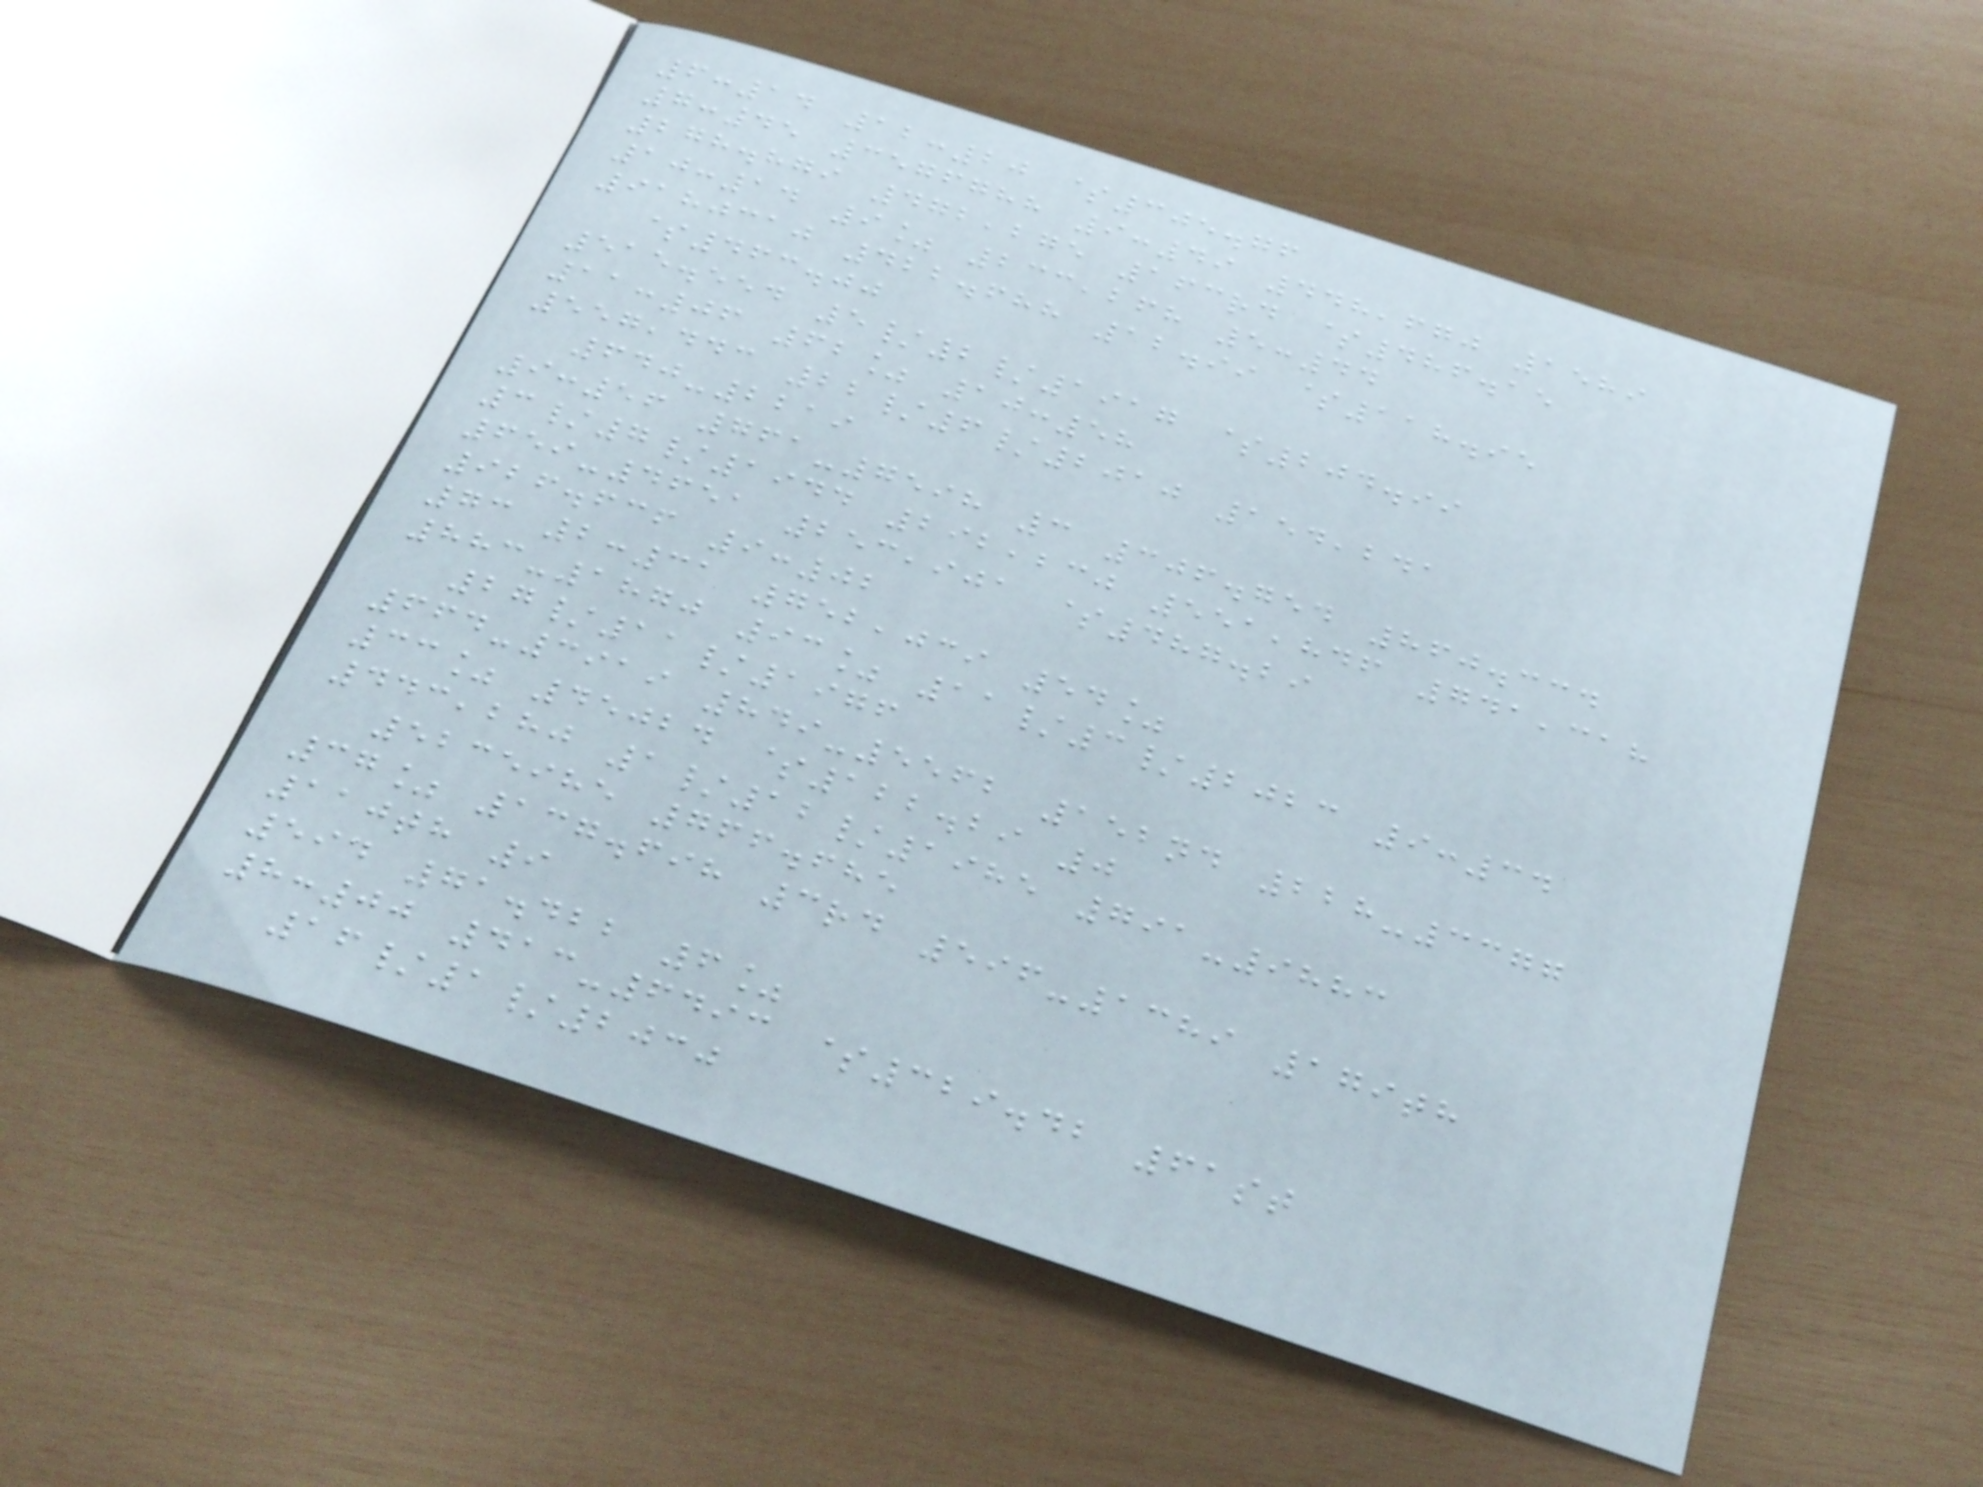6:14 12:20 $305.76
7:45 3576788 9:49 448,670 1589
278.879 472,275 163rd $486.15
10:14 9% 233,268 5:44
9180310 422.688 12.99 $118.95
$463.00
515.554 5/2/1917 $204.99
11:06 62% 10:58
557,443 22/6/2010 154,241
640-2219
9:56 761-7598 3 306.754 860.334
3/7/1944 292,230 551,846 741,318
659-4651 253,901 $487.29
926.636 9:02
73 2:31 752,039 54%
883-1870 93% 11/3/2023 9:34
27/11/1976
664-3919 849-5562 152nd 228-3377
33% 45024 $122.29 0
443,280 1/12/1985 791-9883
5235985 766.685
37% 137.698 3rd 596-1389 179th
110th 9
594 71.422 6%
8:00 413-6493 $329.42 61st
16/1/2030
